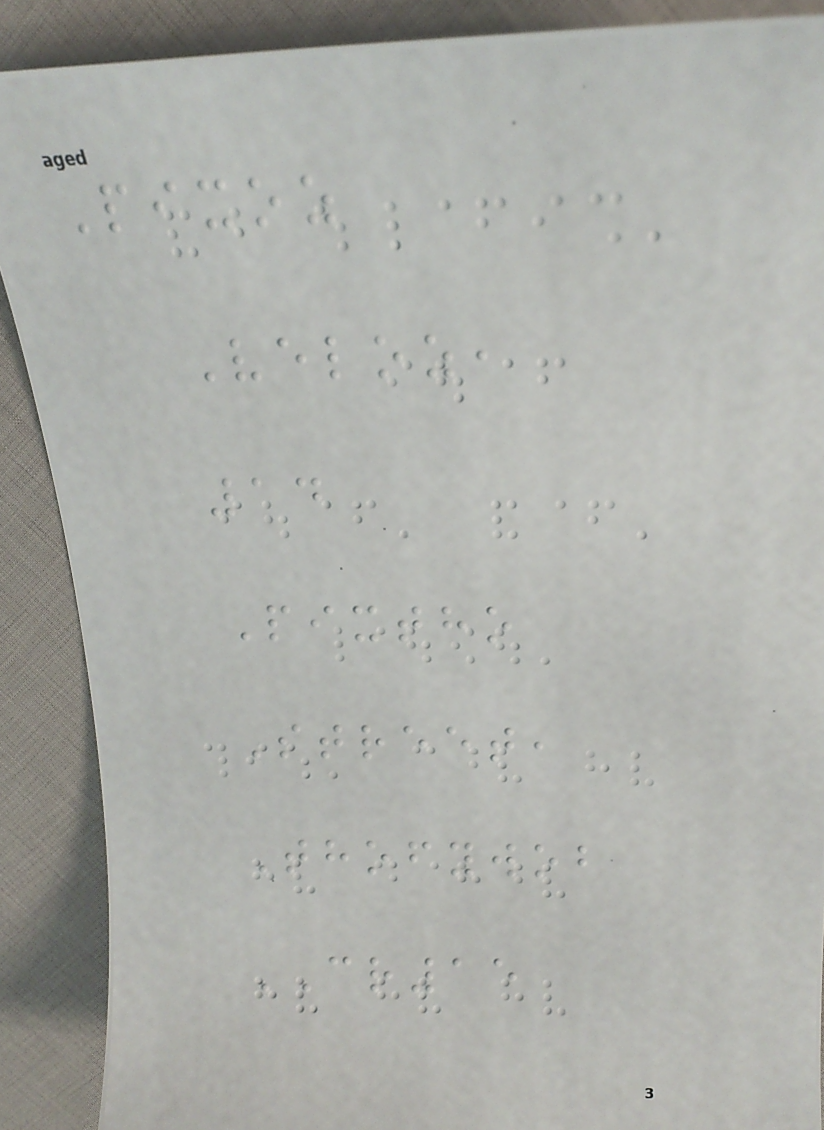Pixoz
Veloz,
14
Pixtho
Street,
Thofywob
CR15
